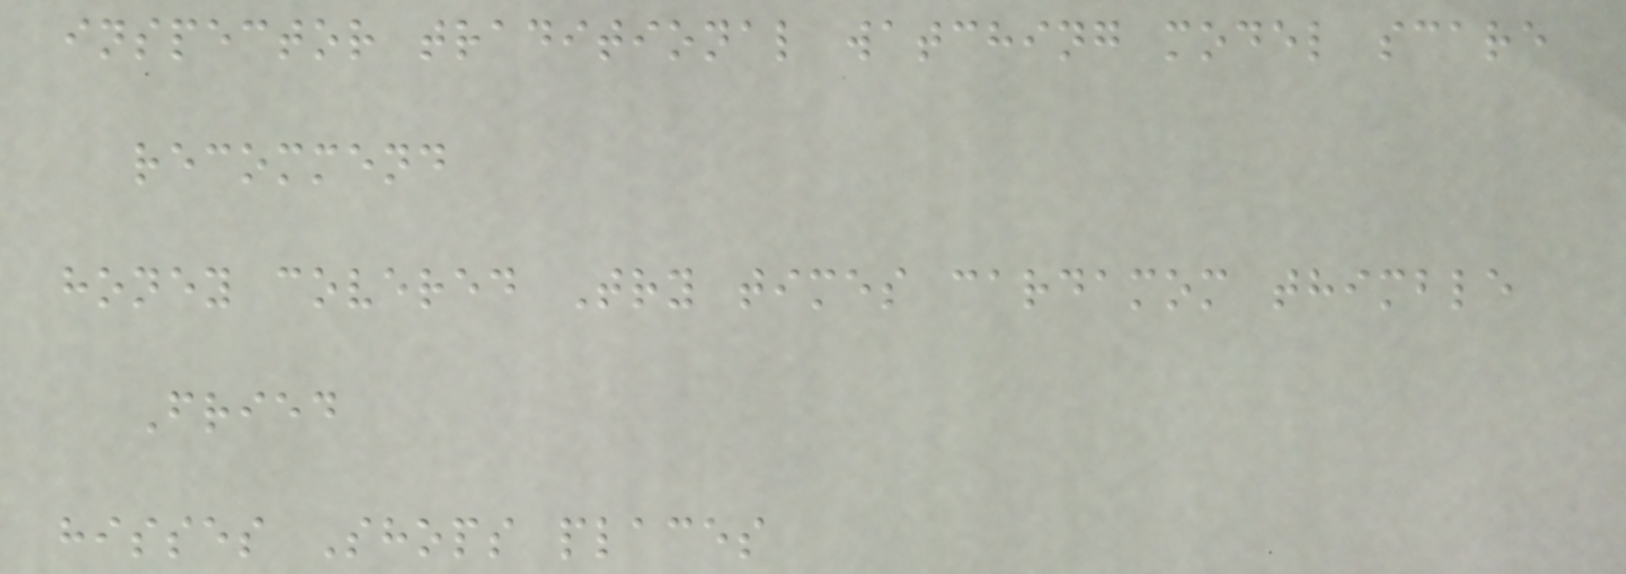inspector traditional watching model scare
recommend
honey covered Try times cardamom thimble
Fried
hisses Shops places
